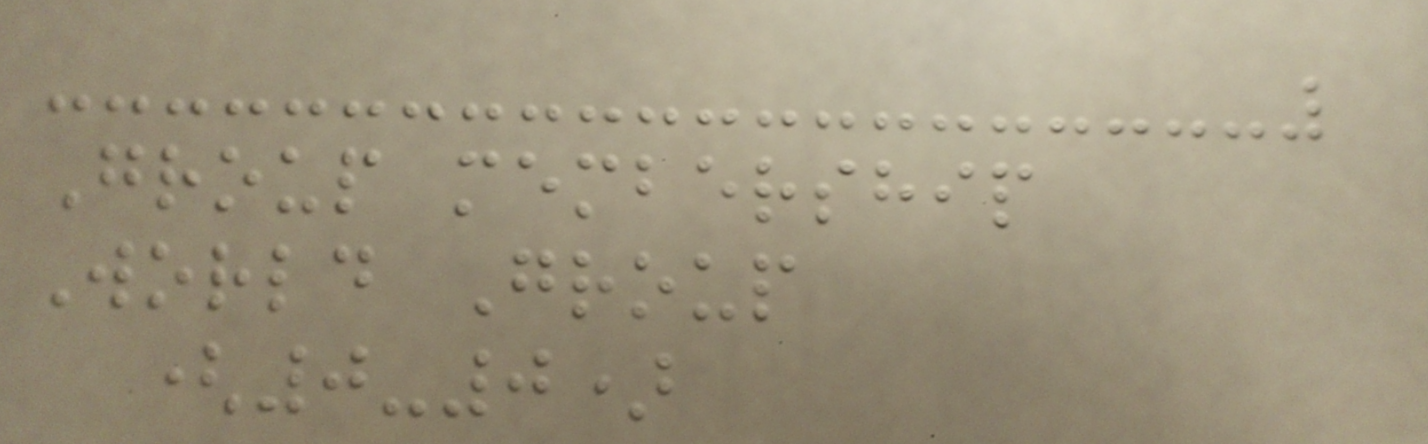Group membership
World Group
(0-0)
